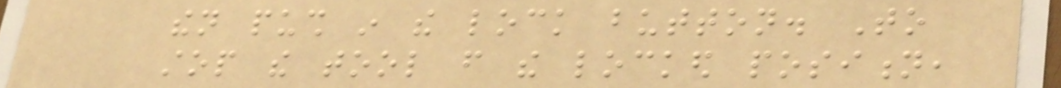then push in the lock button. To
stop the tool from the locked position,
